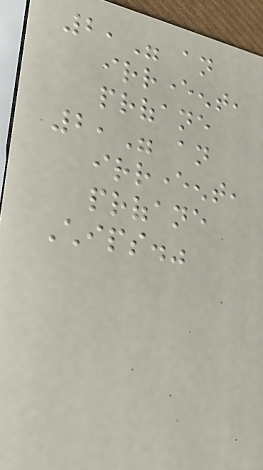2," an
irreverent,
profane
2," an
irreverent,
profane
Chips."
